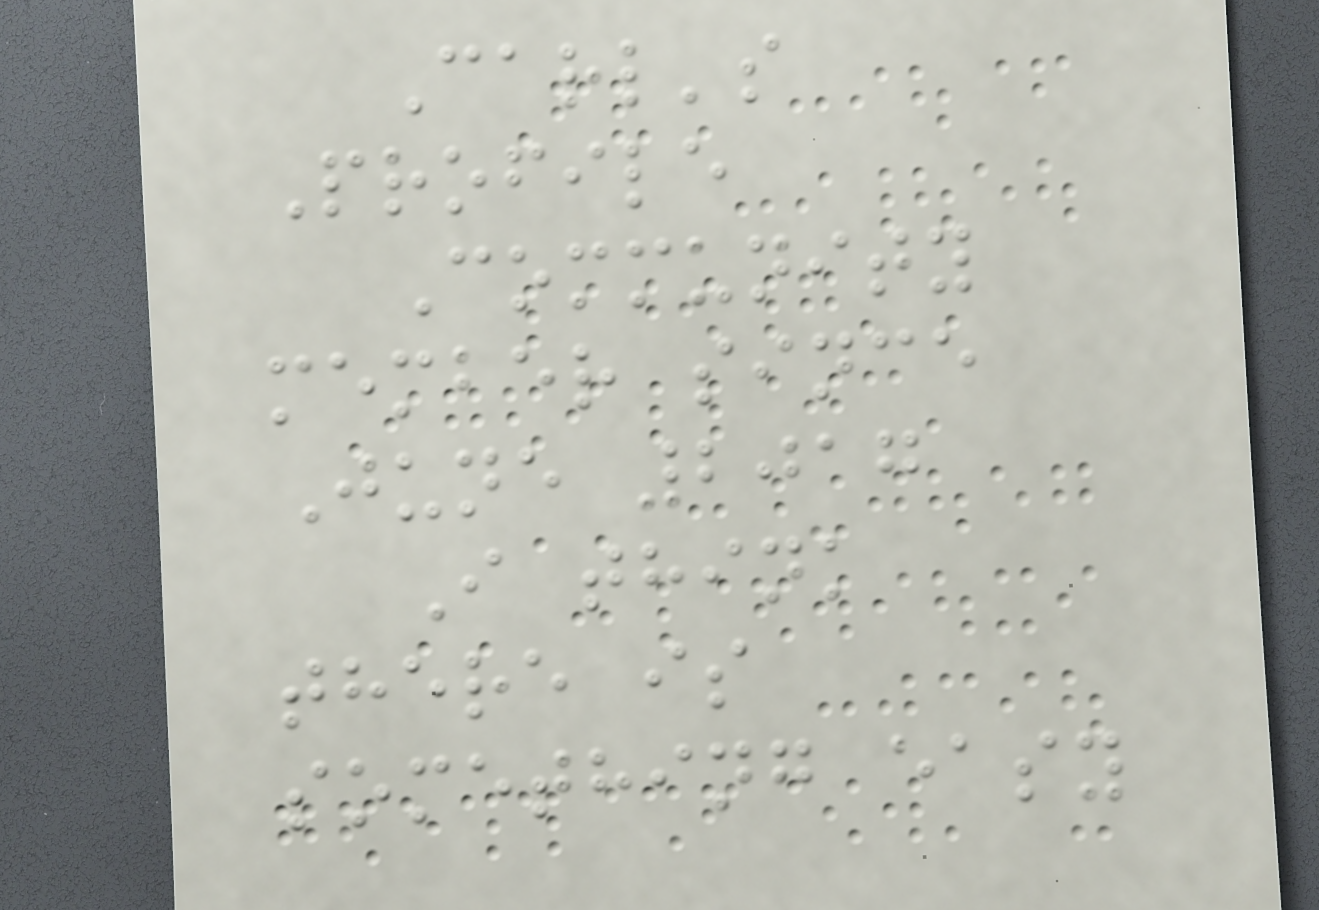Carl's
Profile
Community
member since
June 2017
I think
there is
something easy
